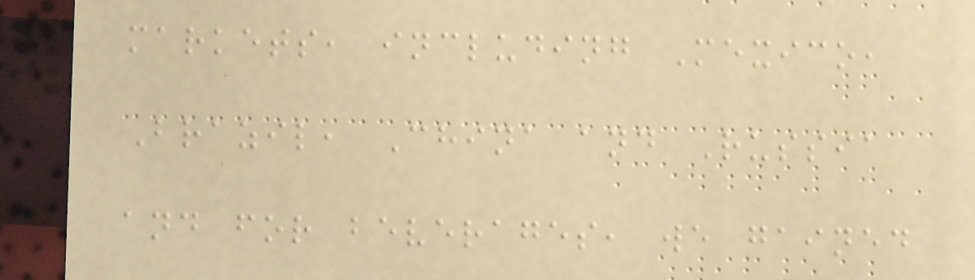markets, including Mexico,
Brazil, China and Russia
and for beverages, we gained
